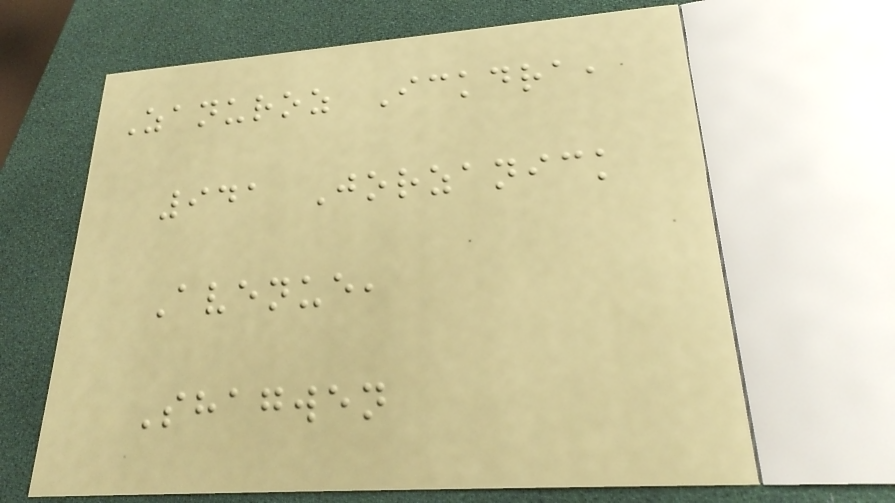Zanuroz Ickdra,
941 Jorzanick
Avenue,
Shagwen
